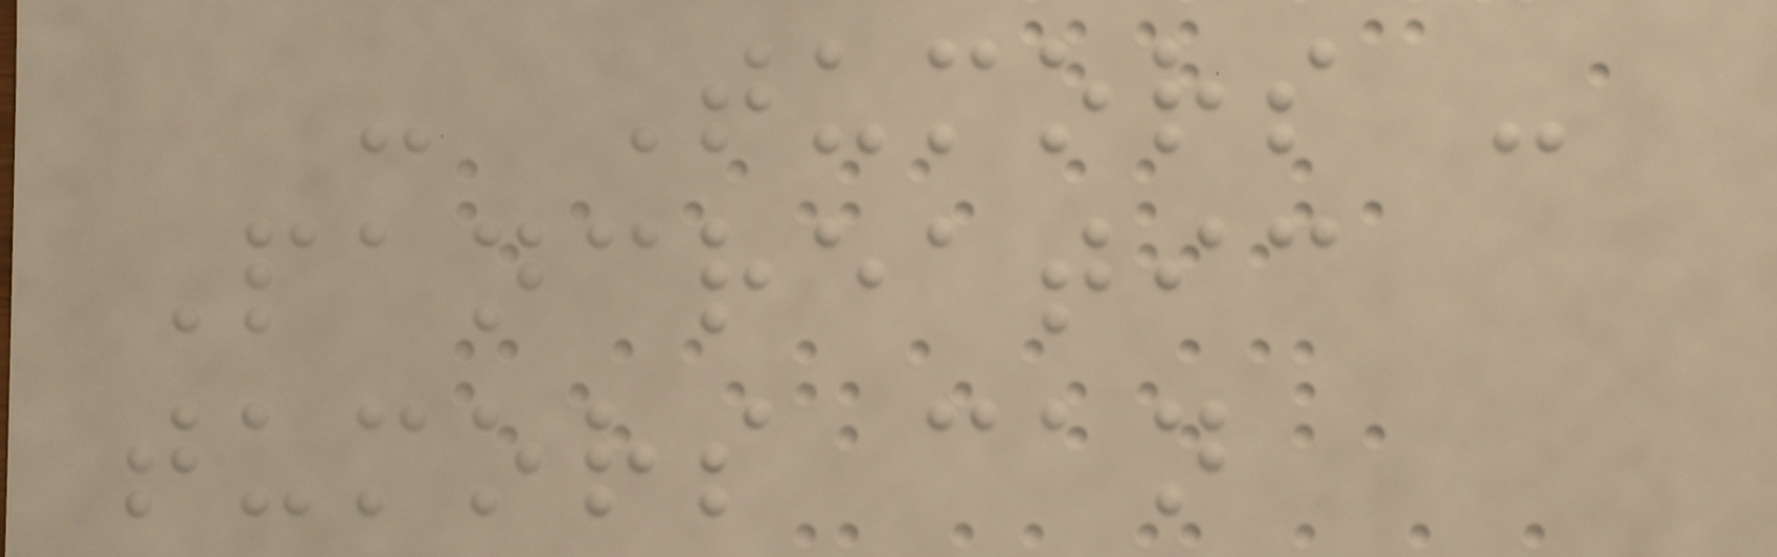- Tumors -
Pancreatic
tumors can
